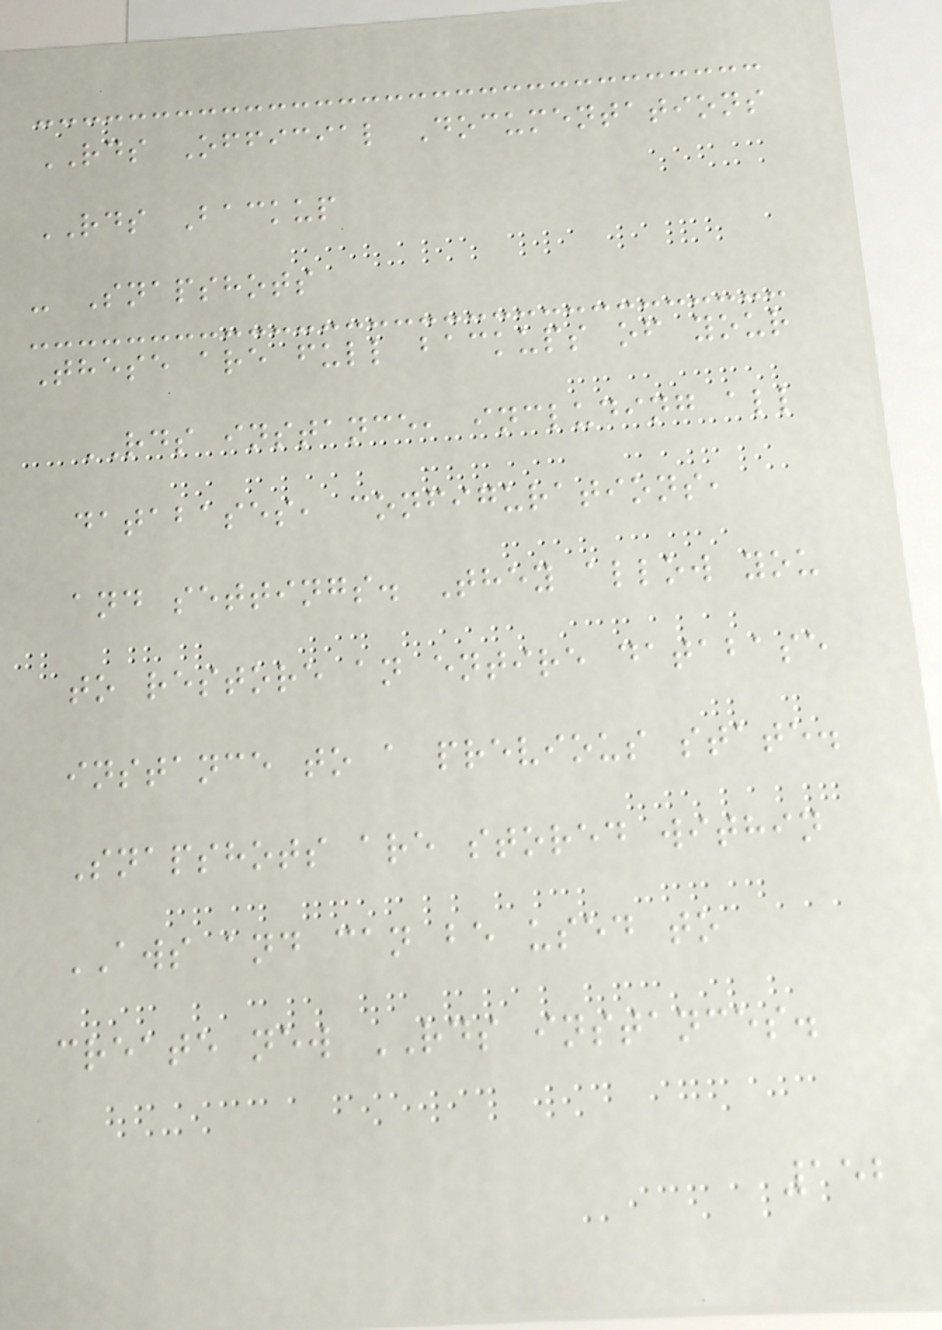RDS Official Documentations
RDS Backup
- Snapshots
These are full backups of your
RDS instance, including all
databases, configurations,
and settings. They allow you
to restore an entire database
instance to a previous state.
Snapshots are stored within
AWS and can be used to
create new RDS instances.
152
